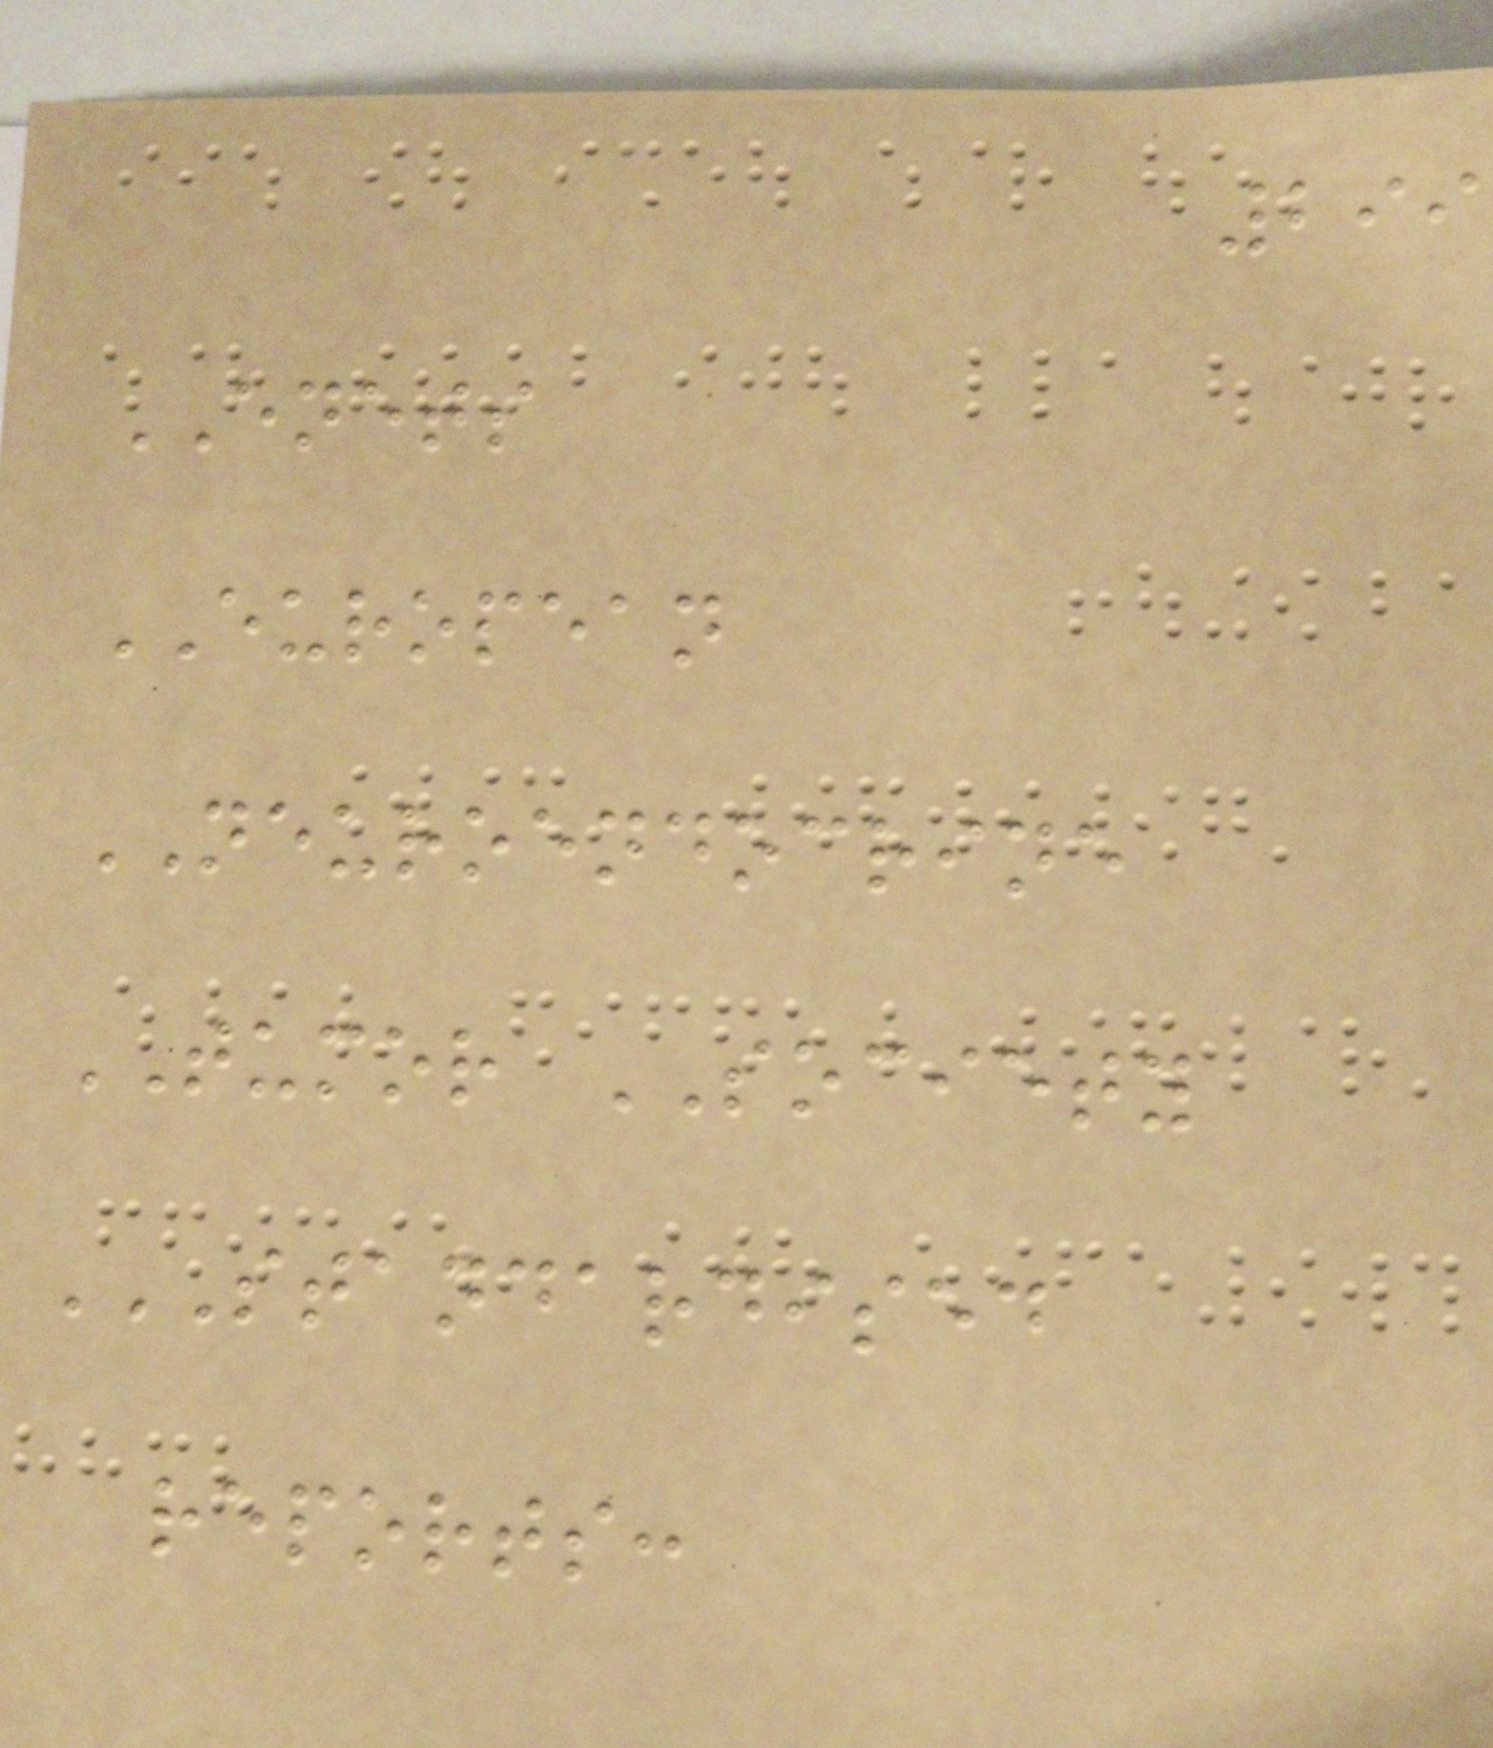299
ENETS
EUROPEAN
NEUROENDOCRINE
TUMOR SOCIETY
STANDARDISED
REPORTS:
